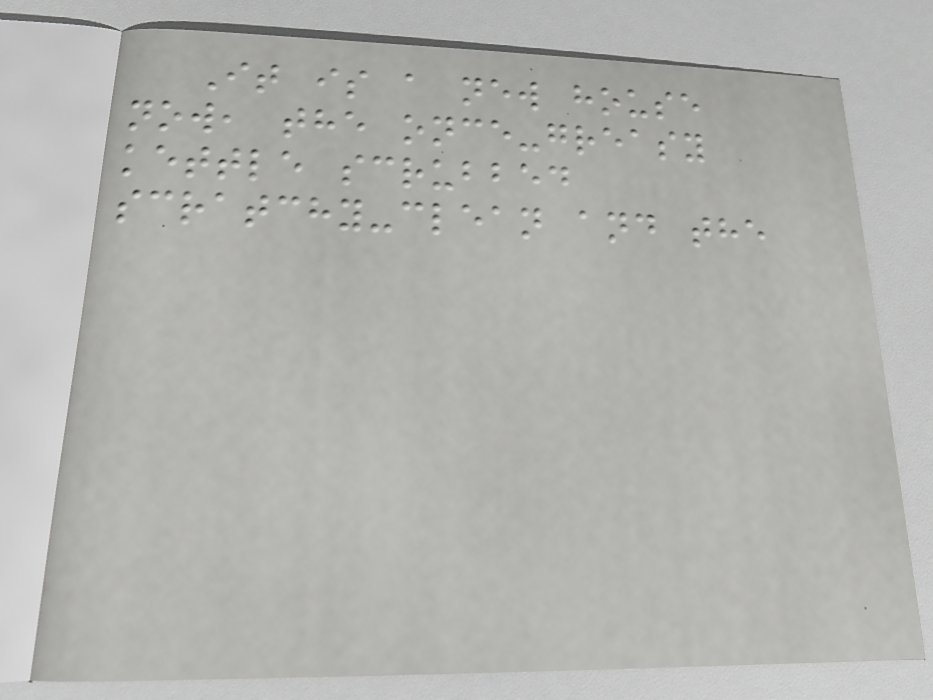It is a new house
now, the once-greasy
kettle scrubbed
scratchy-clean and the
